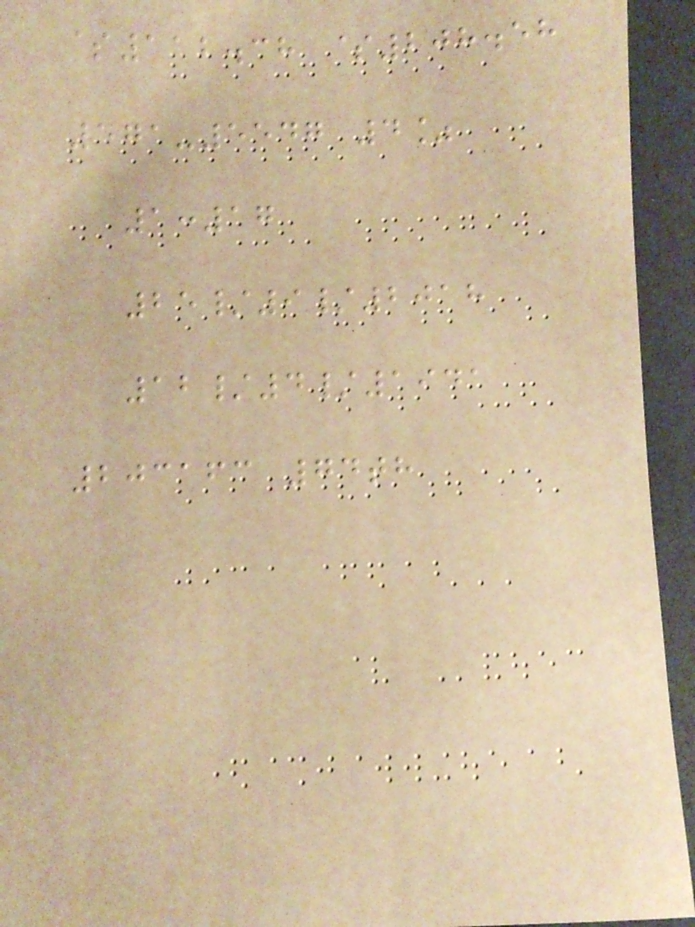$112.38 $208.58
571-5547 4%
1:17
25/9/2018
12/4/1941
203163 74th
